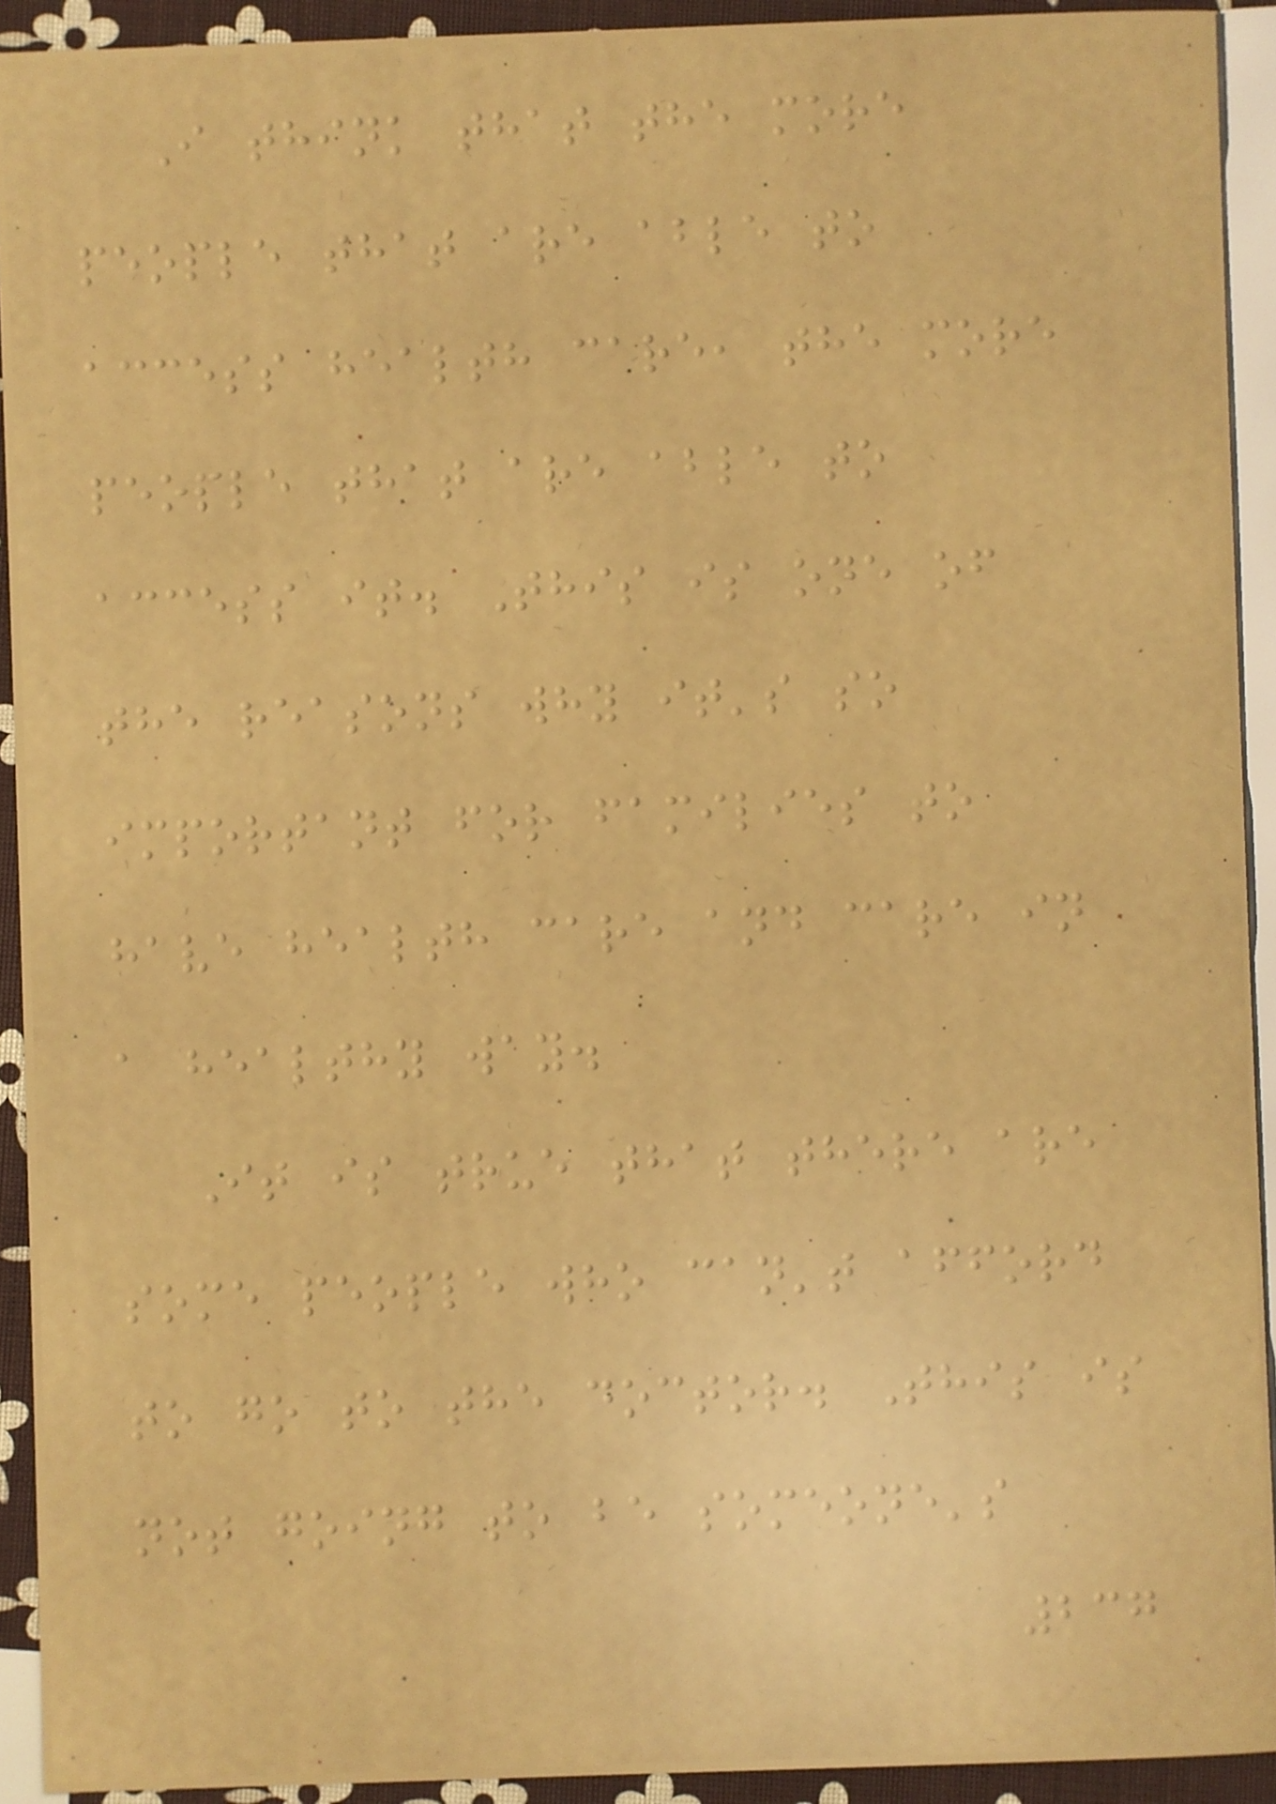I think that the more
people that are able to
access health care, the more
people that are able to
access it. This is one of
the reasons why it's so
important for families to
have health care and care in
a healthy way.
It is true that there are
some people who can't afford
to go to the doctor. This is
not going to be someone's
237
